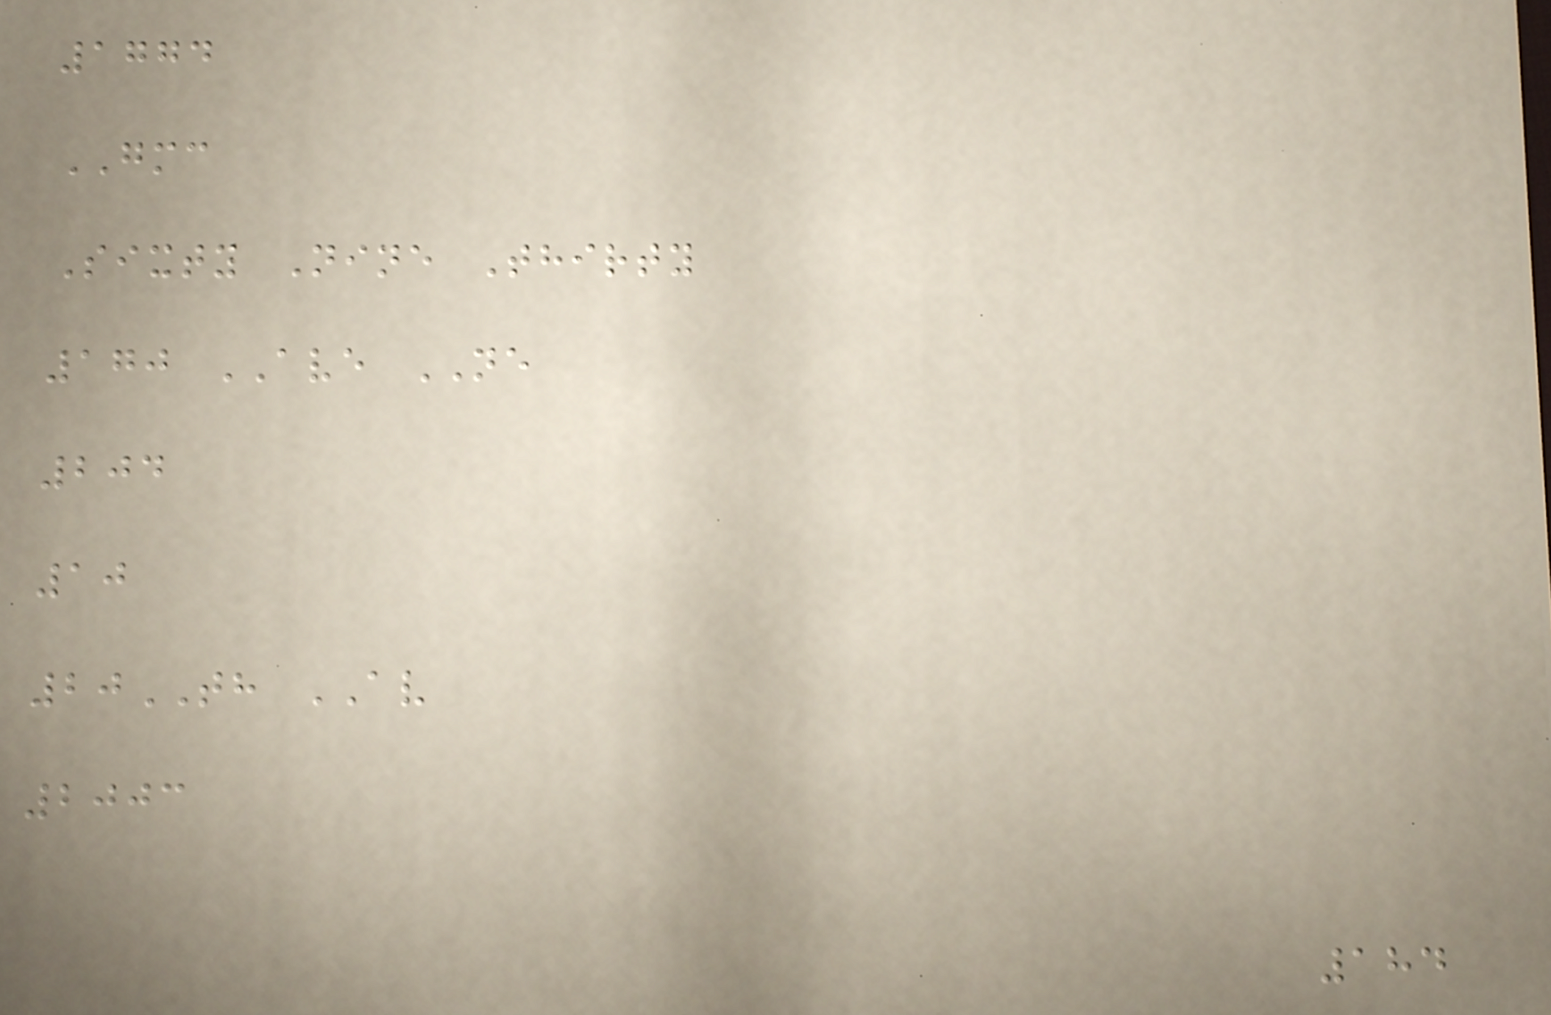1774
GMC
Sixty Nine Thirty
170 AVE NE
204
10
20TH AV
2003
184
